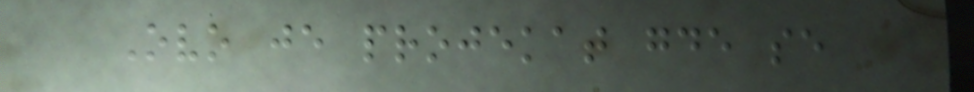Ovo je projekat gde se
